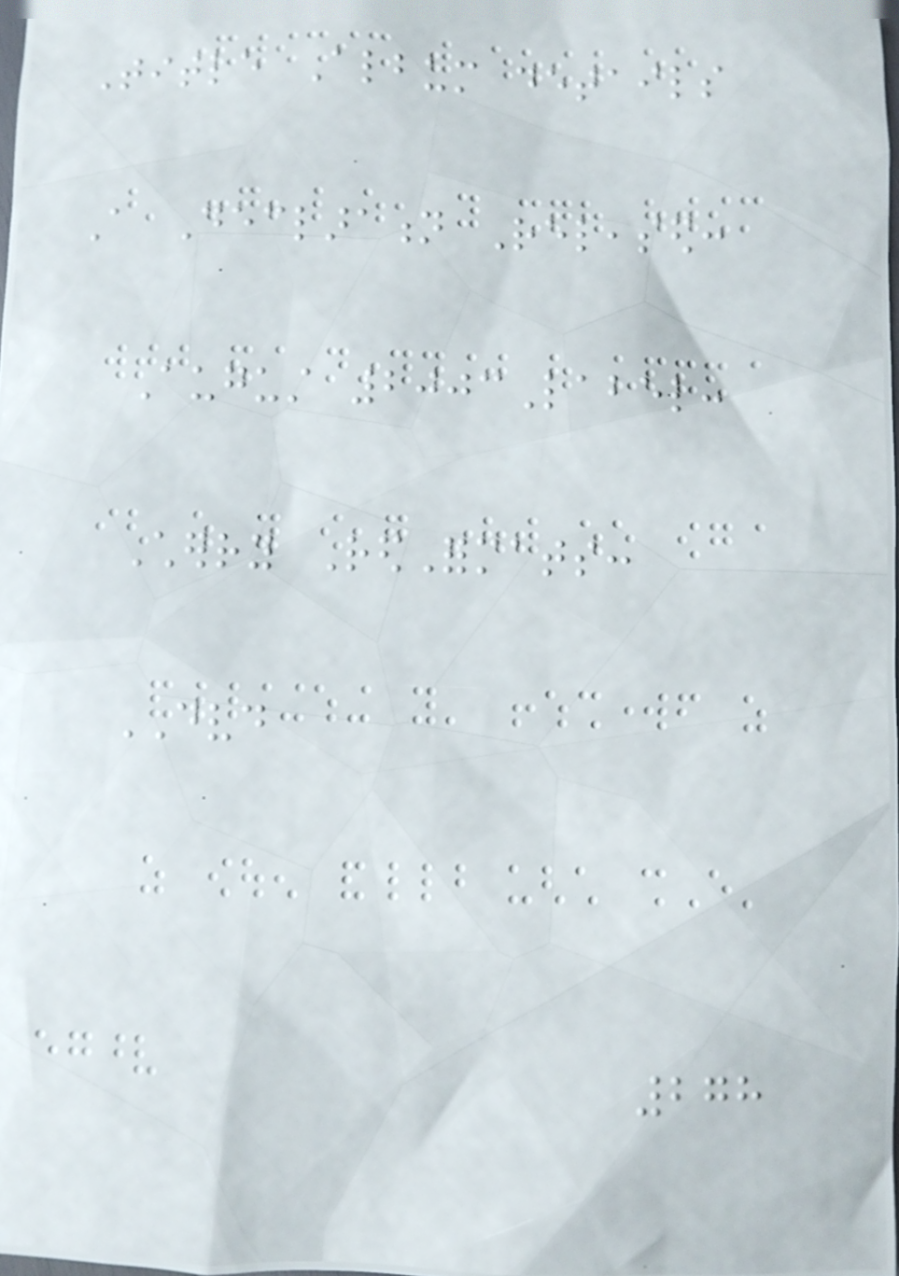Title Album details
A Declaration Released:
August 2003Label:
Cherry RedFormats:
DVD
278
